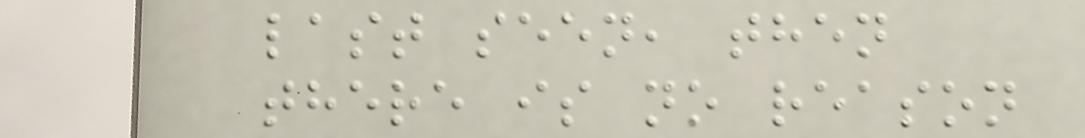last seen, then
there is no reason
